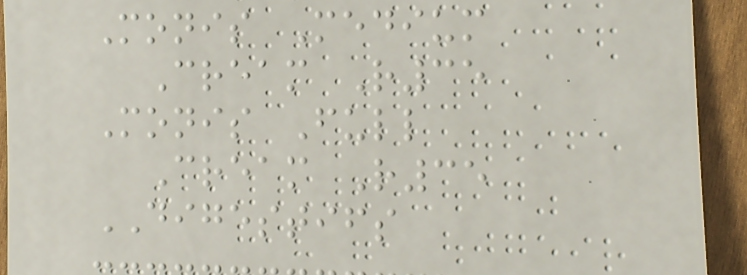Monis Medium
Cream R35
Monis Full
Cream R35
DIGESTIFS
